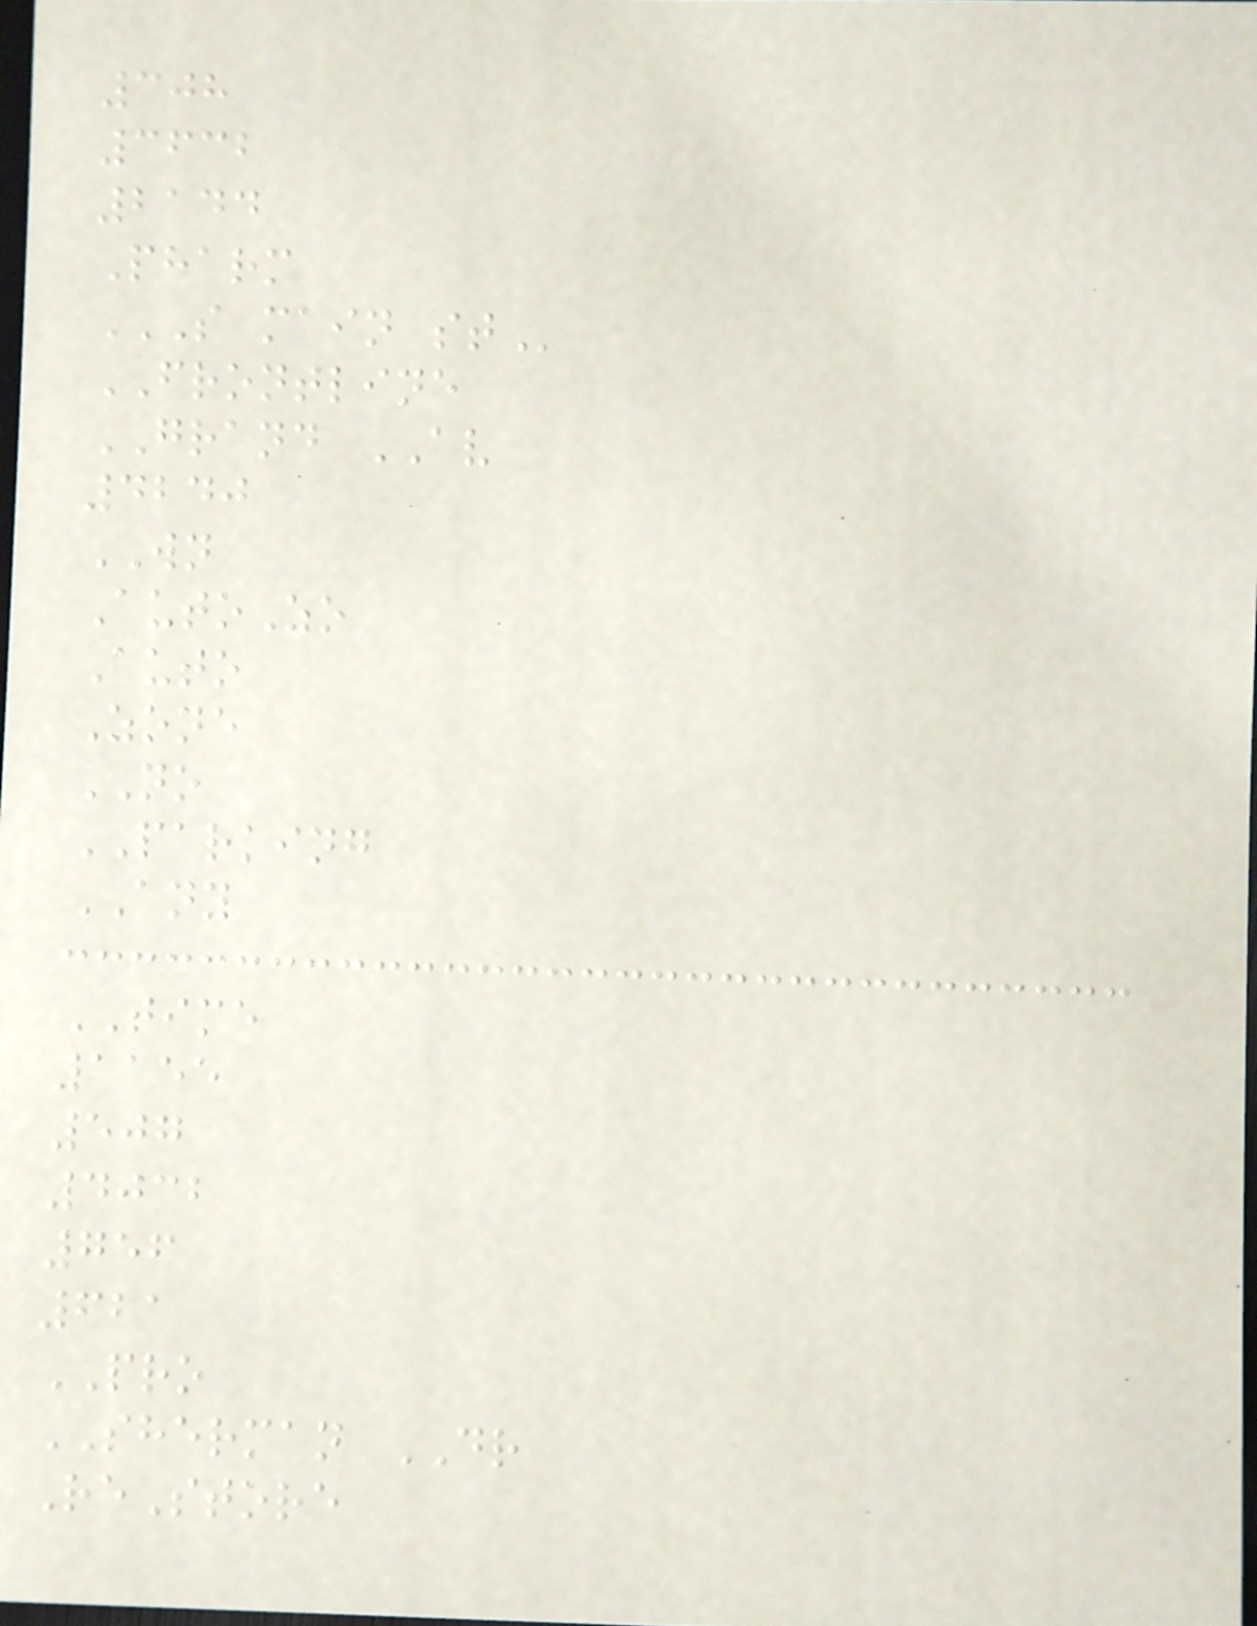308
3632
2144
Pharm
S MAIN ST
FRONTLINE
GRAND AV
4240
WN
AutoZo
Auto
Zone
NO
PARKING
ANY
TIME
1155
507
4032
756
621
PRO
SHERMAN DR
ReStore
